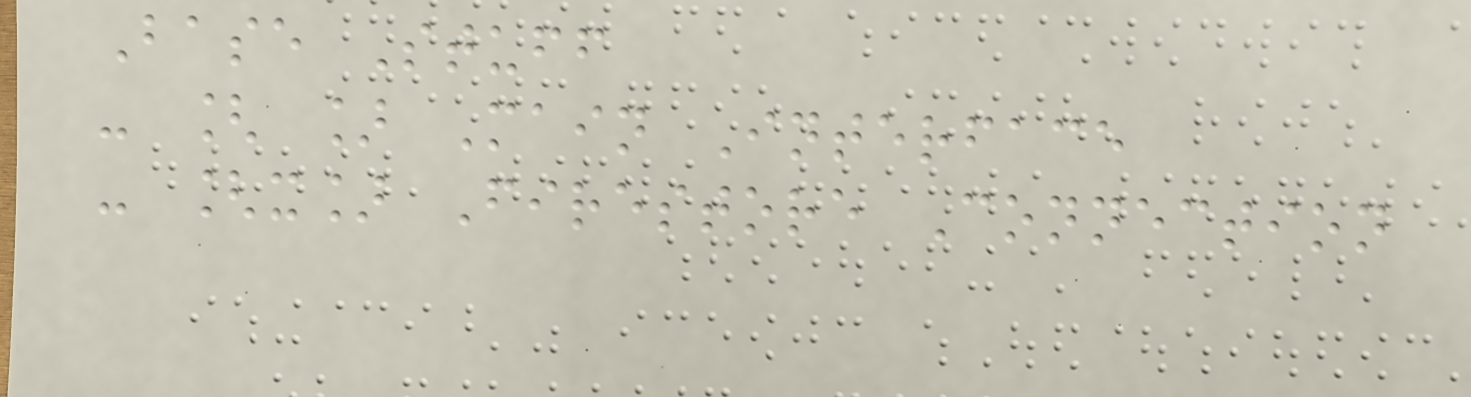Base Stuff
- [ ] Main Interface
- [x] Firestore Connection
